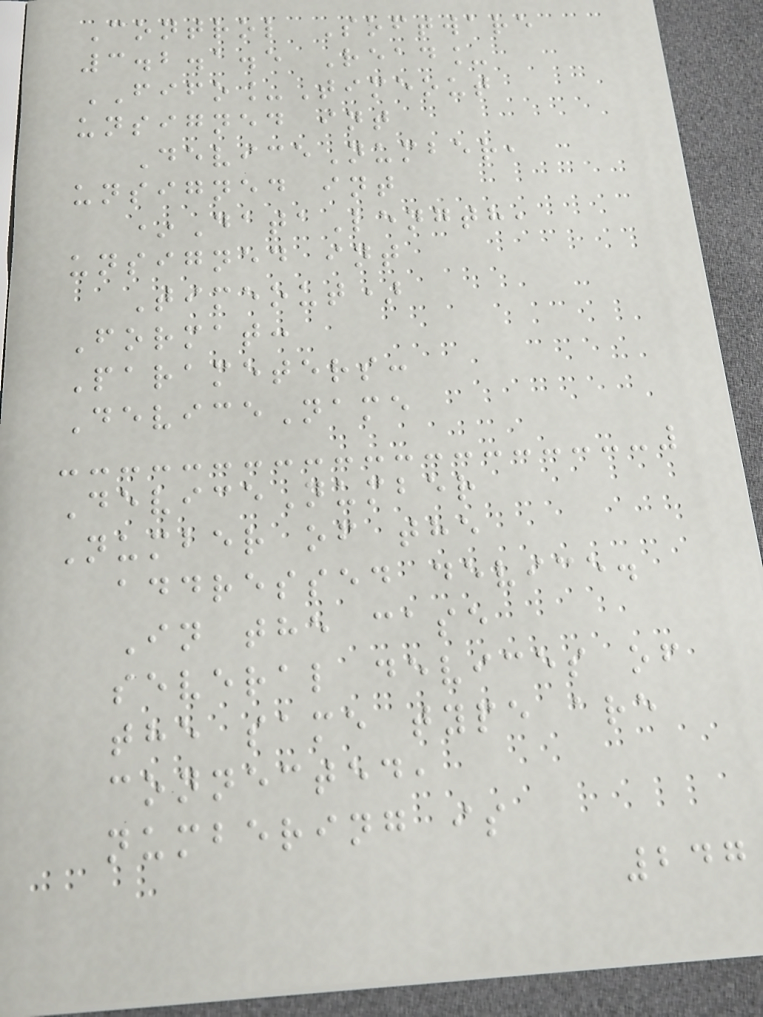Control Software
3.2.1.5 Read_
FIFO_Timeout
unsigned int
DeviceNumber,
unsigned int
*DataLength,
unsigned int
Timeout)
Format:
Parameters:
DeviceName
DeviceNumber
Number of the
addressed device.
In the case
several devices of
the same type are
connected,
numbering is
247
